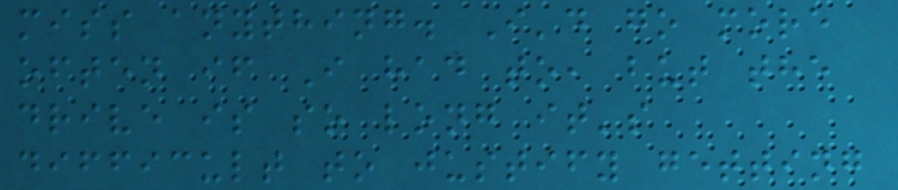miss anything. I'd go more
often if I had to, but the
drive is so long it's
difficult to justify getting
